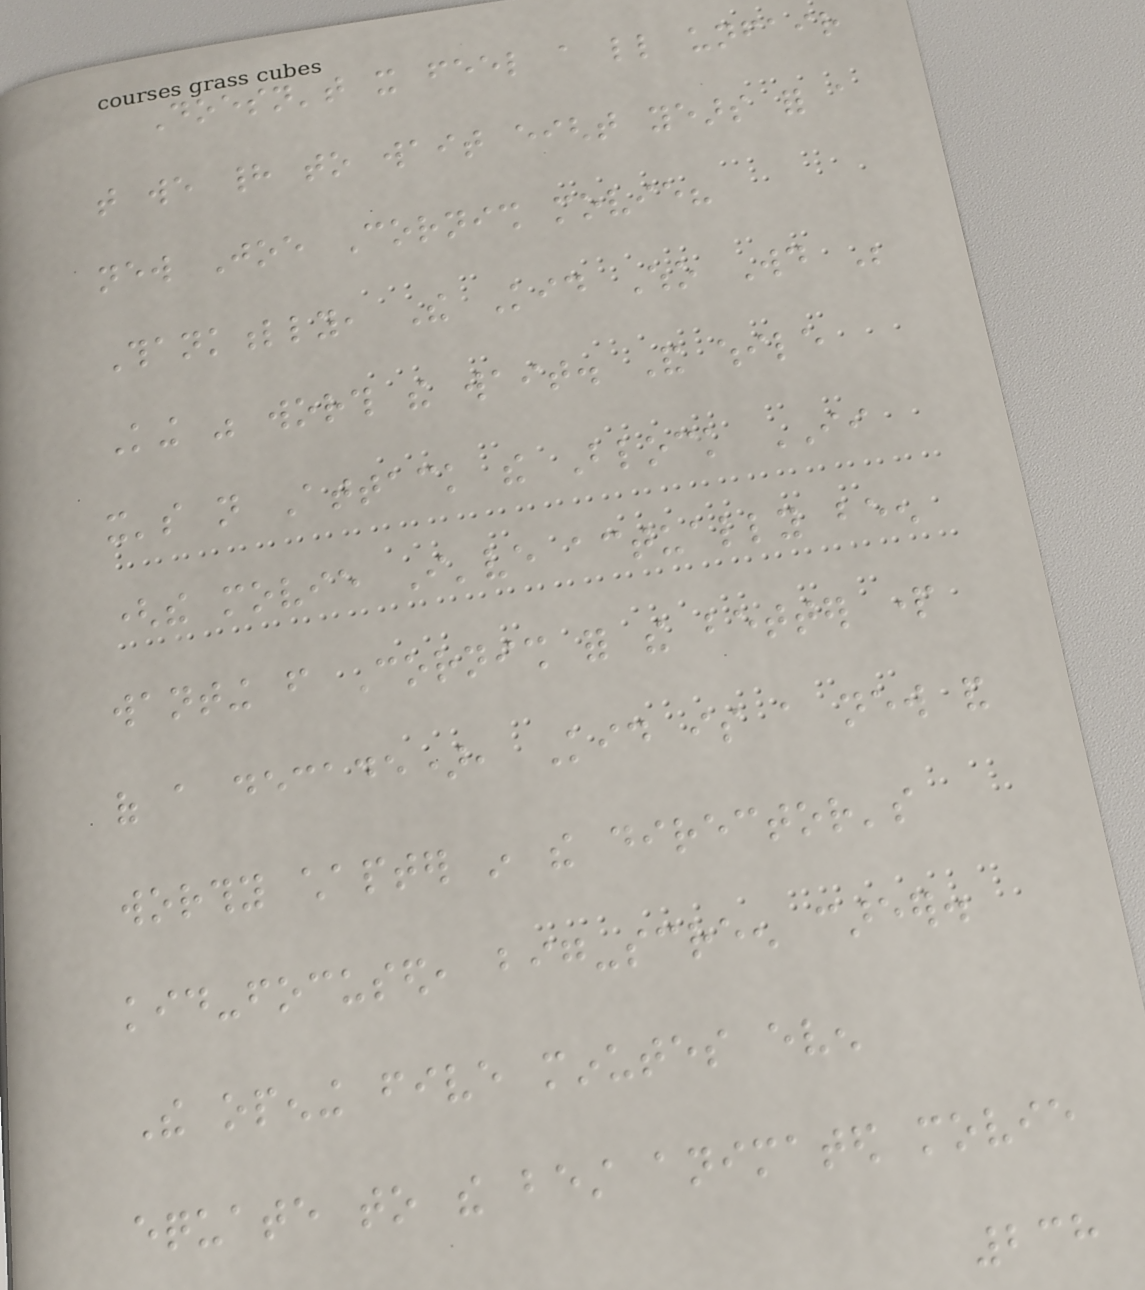Doesn't it feel a little unfair
that we had to wait eight years for a
new Joe Cornish movie?
Thankfully, The Kid Who Would Be
King was worth the wait. And while
it's not Attack the Block II
(the movie I've actually been
wanting from Cornish for the better part
of a decade), Kid is a new and
worthy chapter in the director's
kid-focused, big-screen career.
The opening five minutes even
equate to the best animated movie
238
